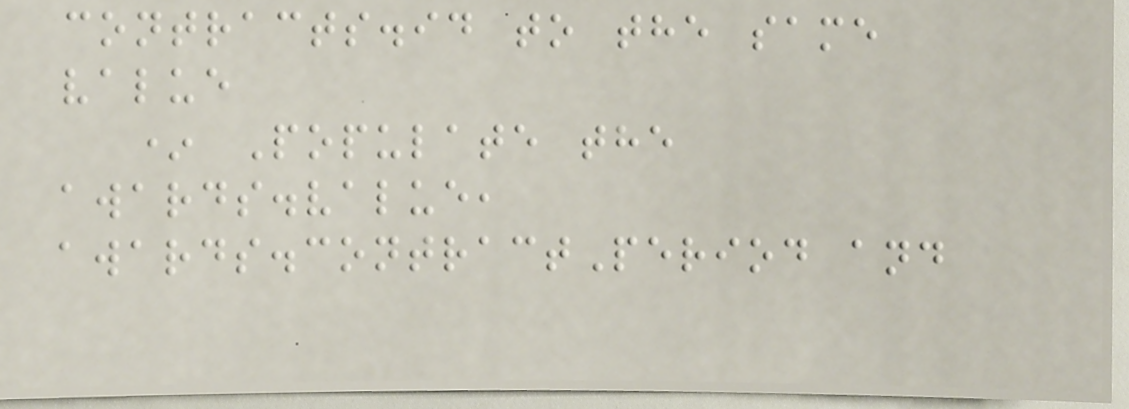contracts.id to the same
value
* Populate the
awards.value,
awards.contractPeriod and
